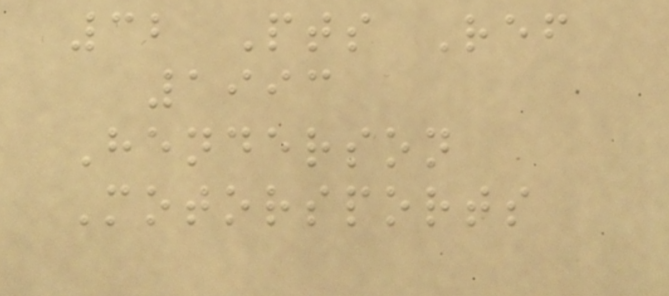32 Pts Ref
1993
Henderson
Motorsports
